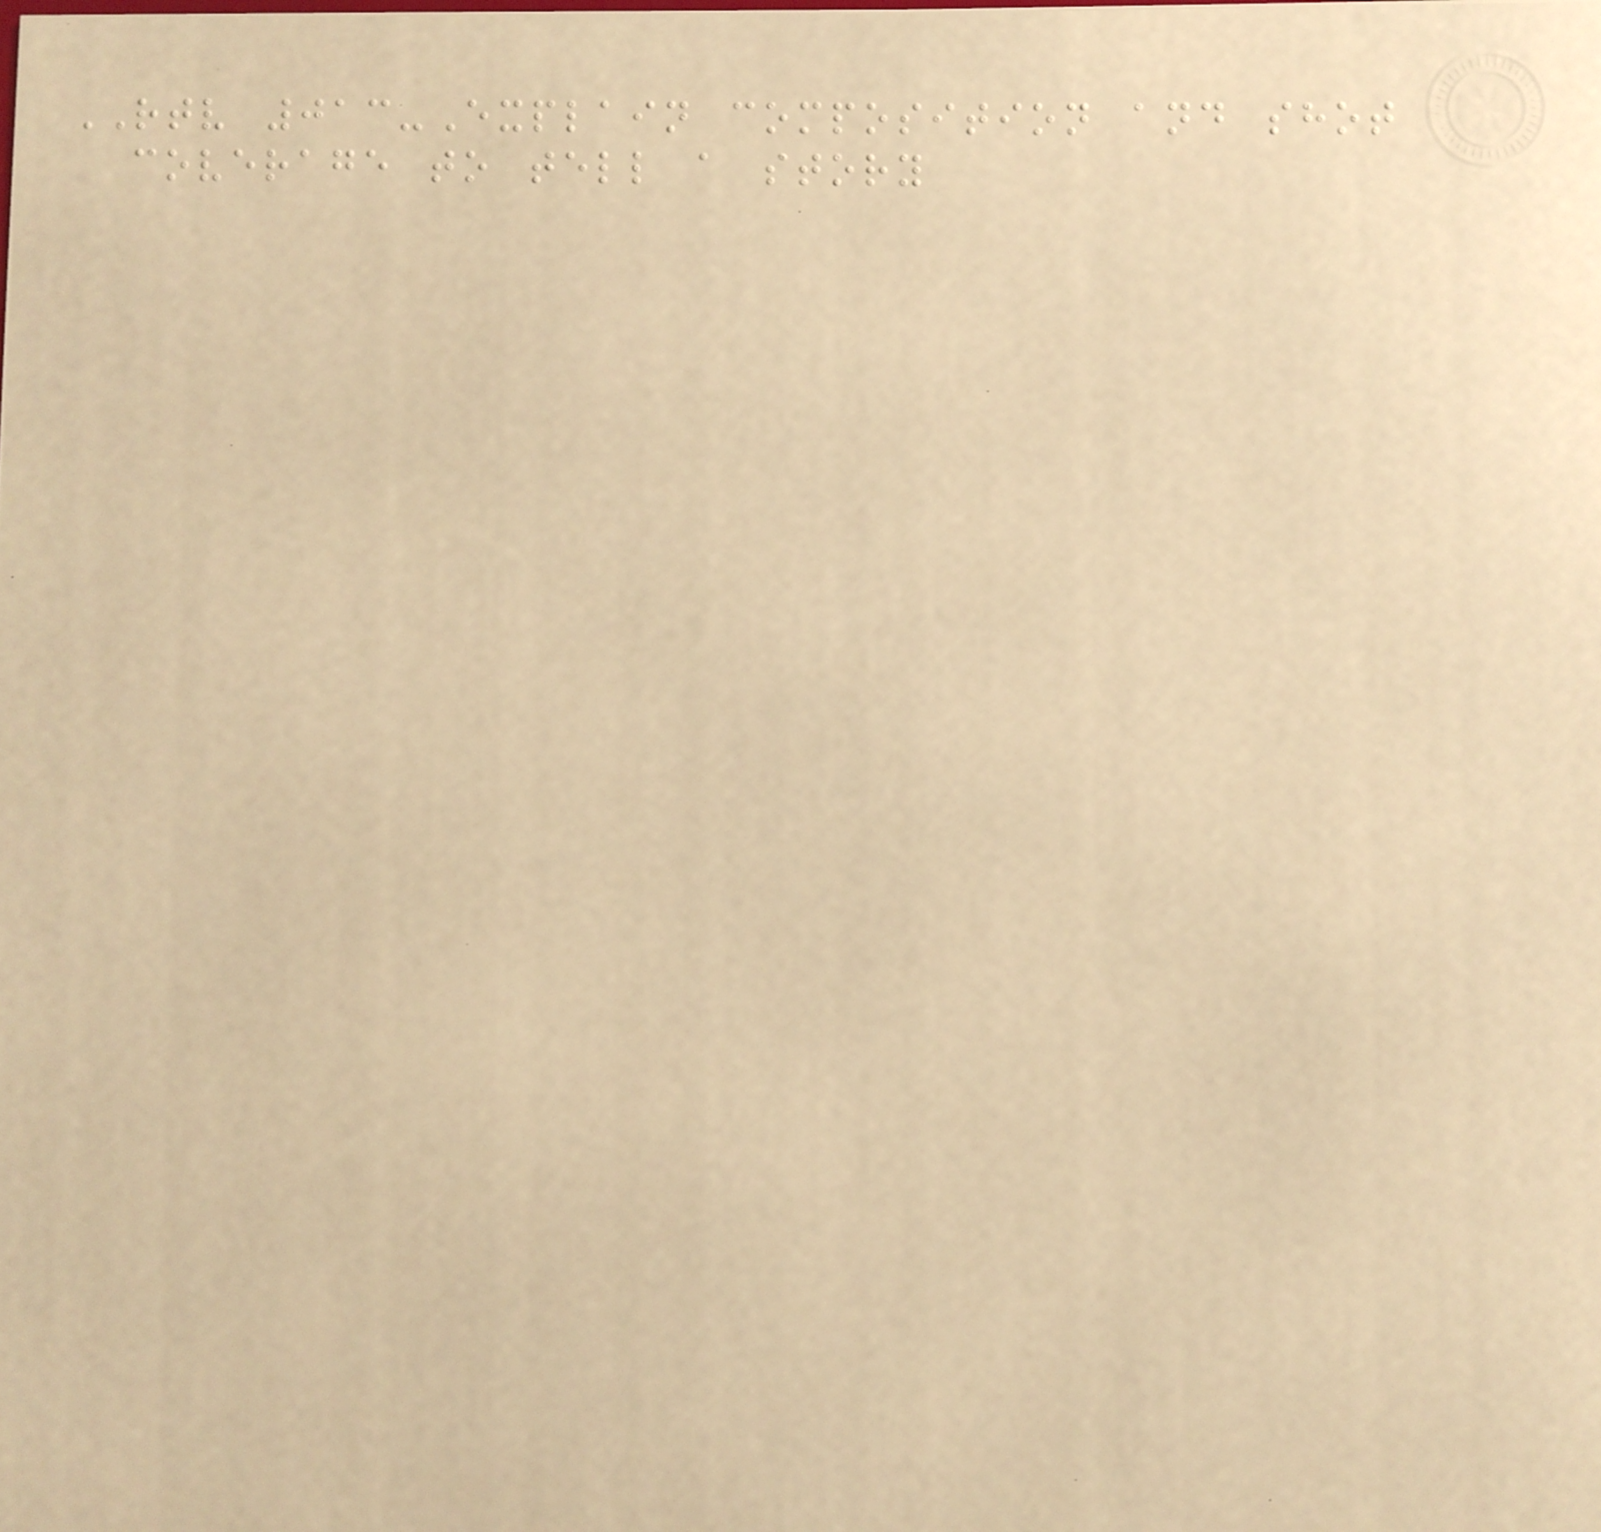RTV 013-Explain composition and shot
coverage to tell a story
